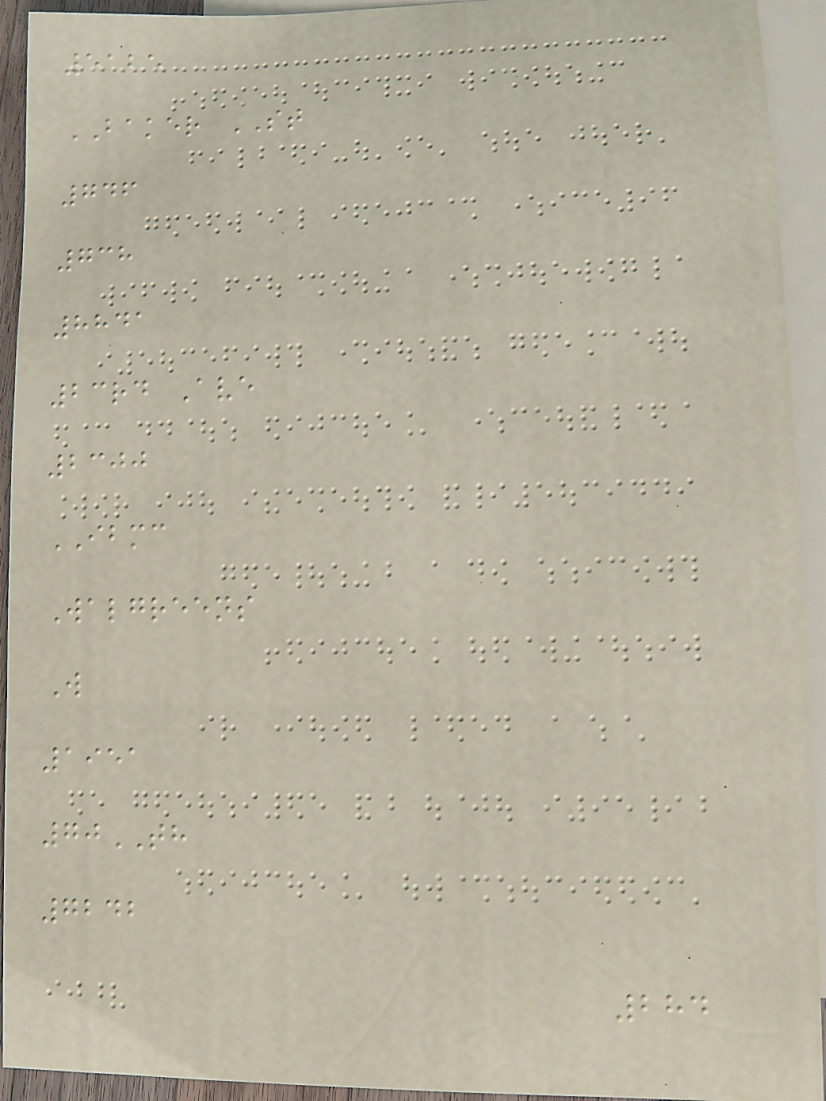5125
BAKER ST
746
738
8841
23rd Ave
2300
IBMC
Walgreens
W
1951
70TH
7242
284
